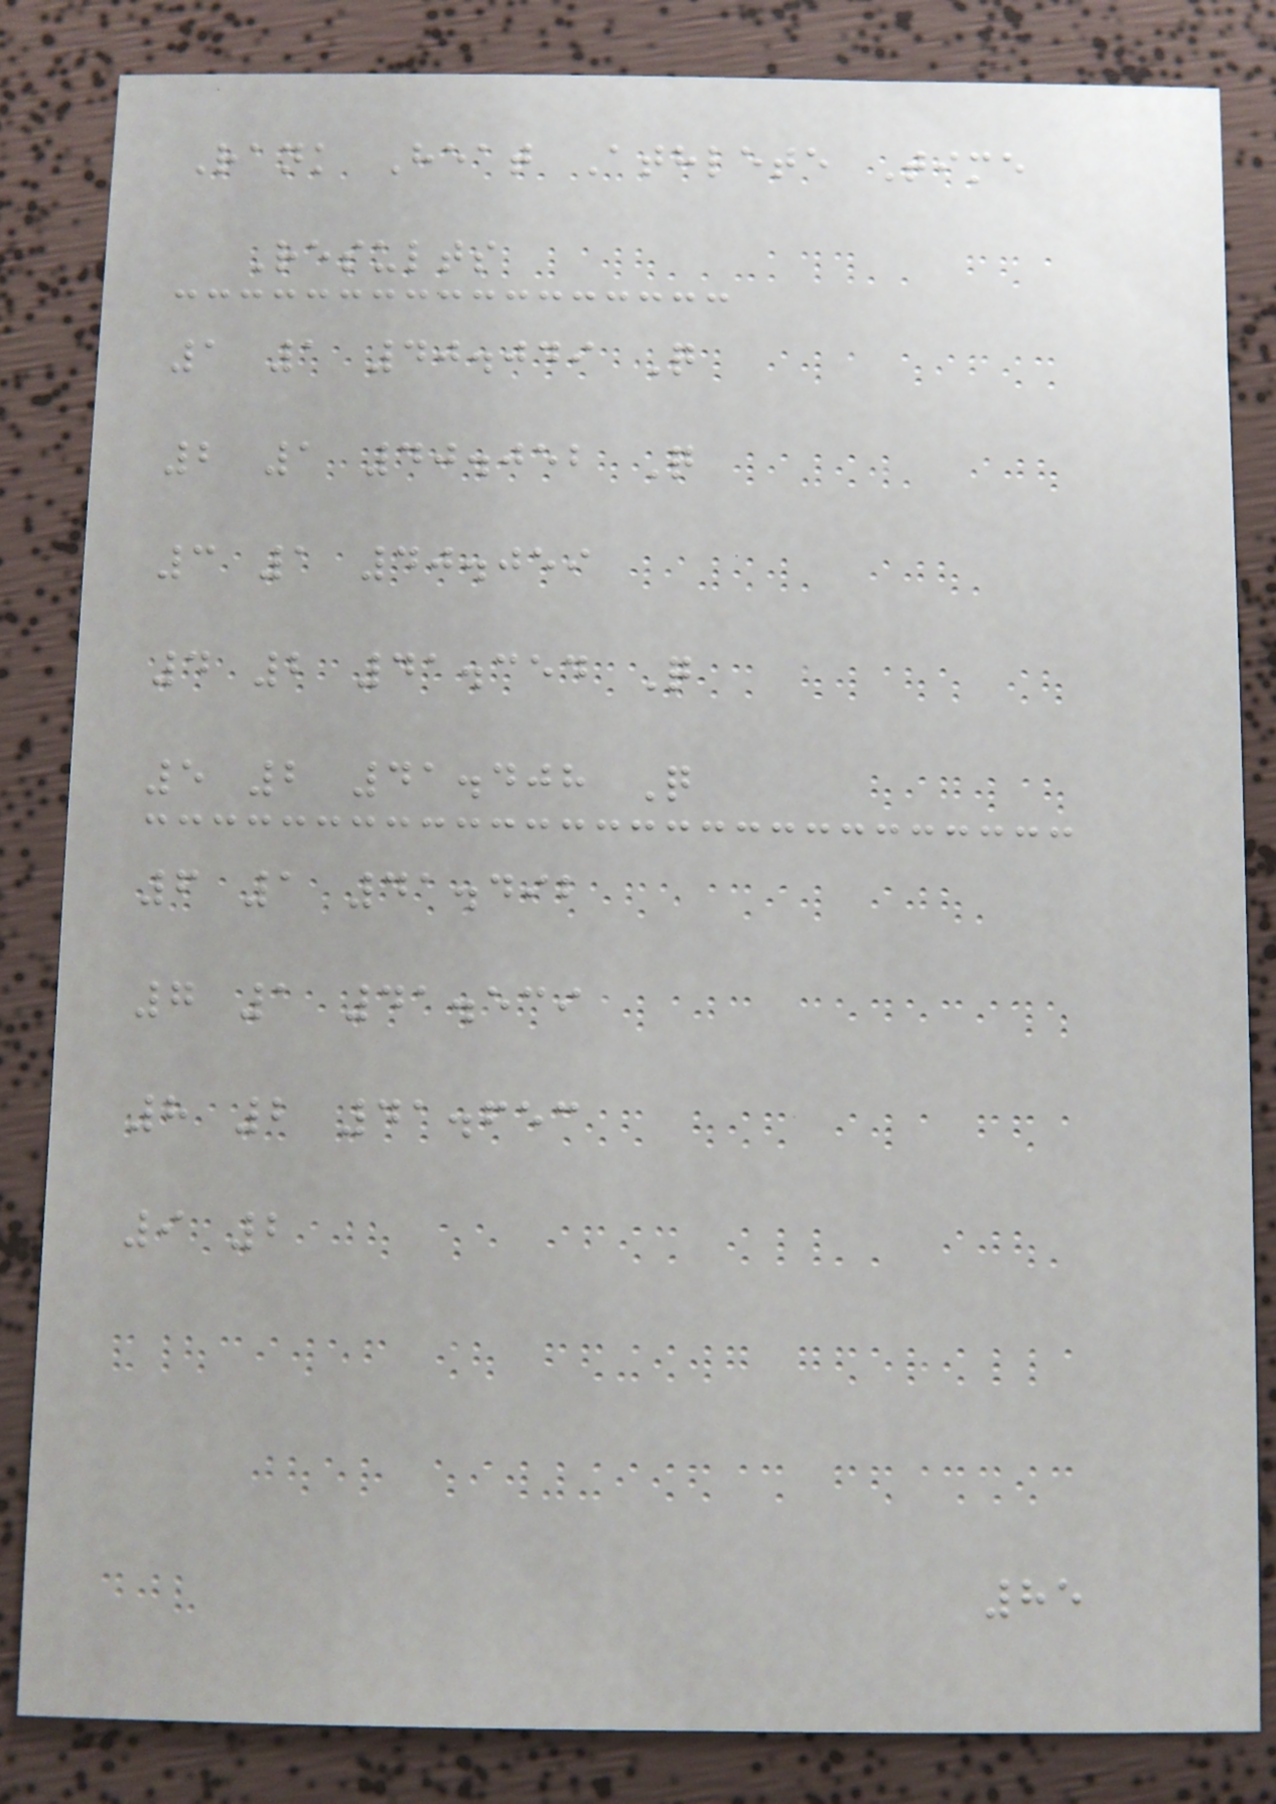Rank Heat Athlete Time
Results
1 1 40.049 Q
2 1 40.052 Q
3 1 40.059
4 2 41.354 Q
5 2 41.408 Q
6 1 41.492
7 1 41.539
8 2 41.653
9 2
85
